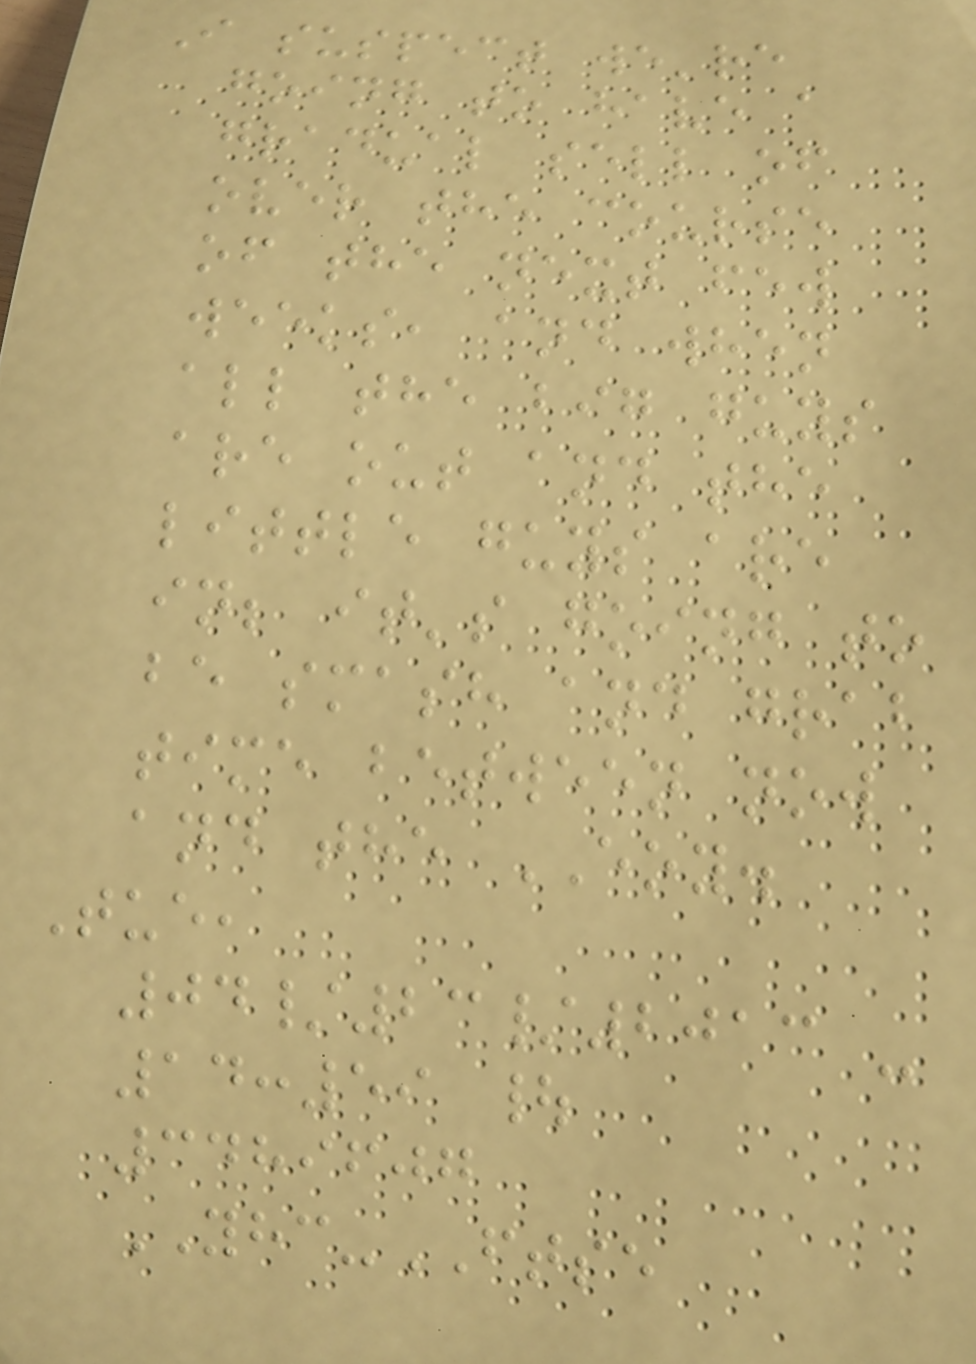I suspect we're
going to have a
gradual sell of
over the course
of the next few
weeks, and when
all the big guys
are out and the
little guys are
in; it's going to
be smash and grab
time between now
and the EOY.
Tue,
04/23/2013 -
14:59 |
3489607
YHC-FTSE
